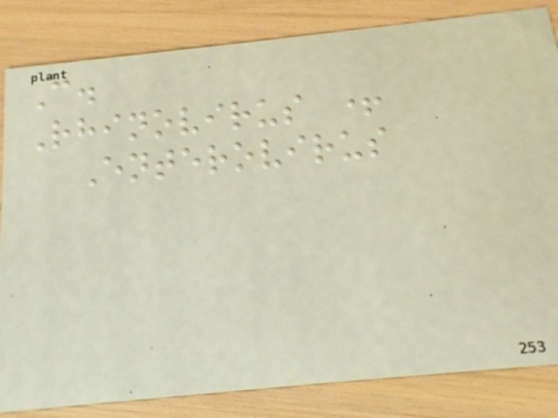C.
Rhinovirus +
Enterovirus
